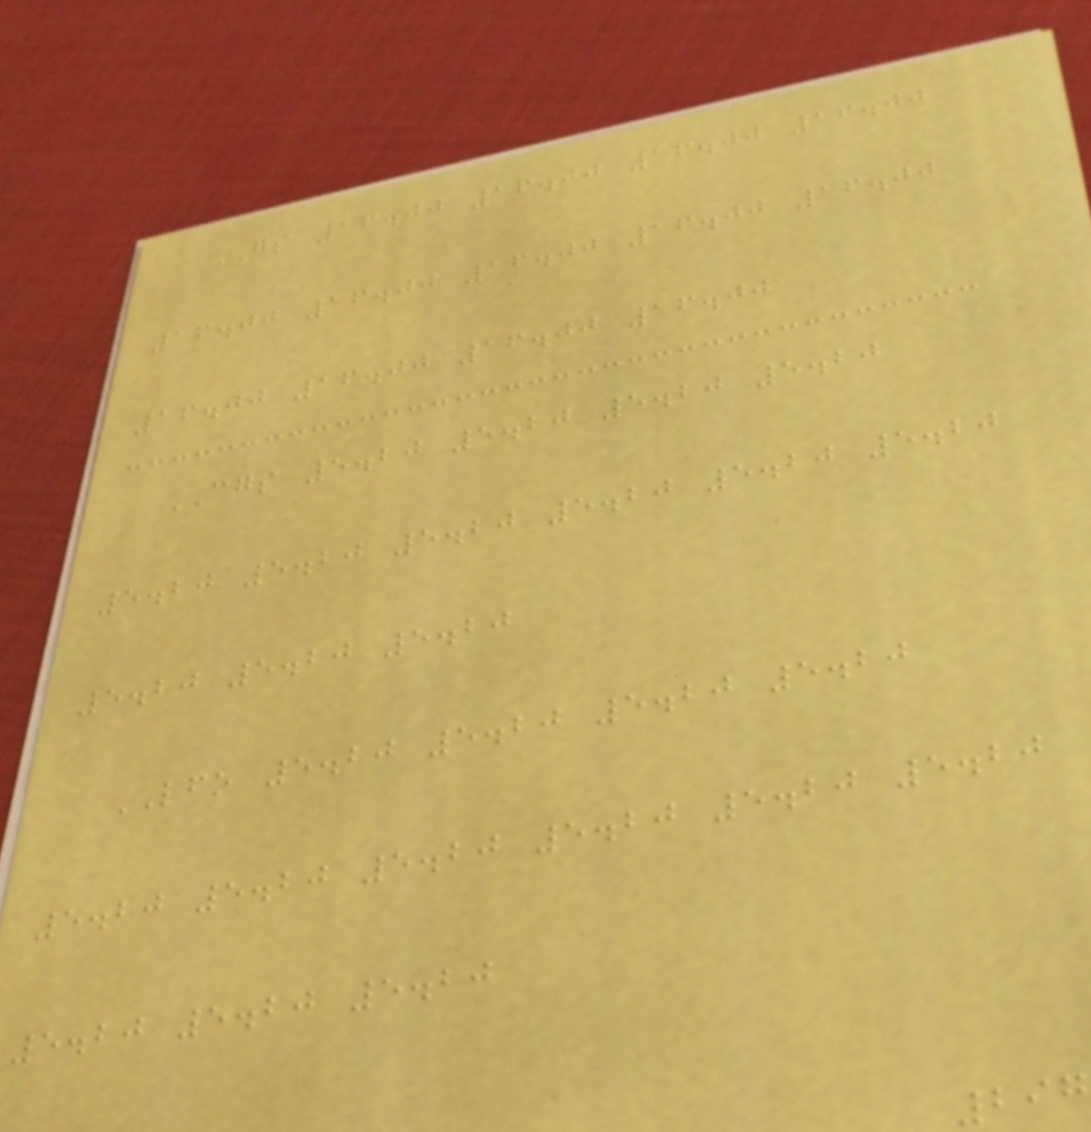GS 16.00 16.00 16.00 16.00
16.00 16.00 16.00 16.00 16.00
16.00 16.00 16.00 16.00
CGS 5.20 5.20 5.20 5.20
5.20 5.20 5.20 5.20 5.20 5.20
5.20 5.20 5.20
LFO 5.20 5.20 5.20 5.20
5.20 5.20 5.20 5.20 5.20 5.20
5.20 5.20 5.20
297
